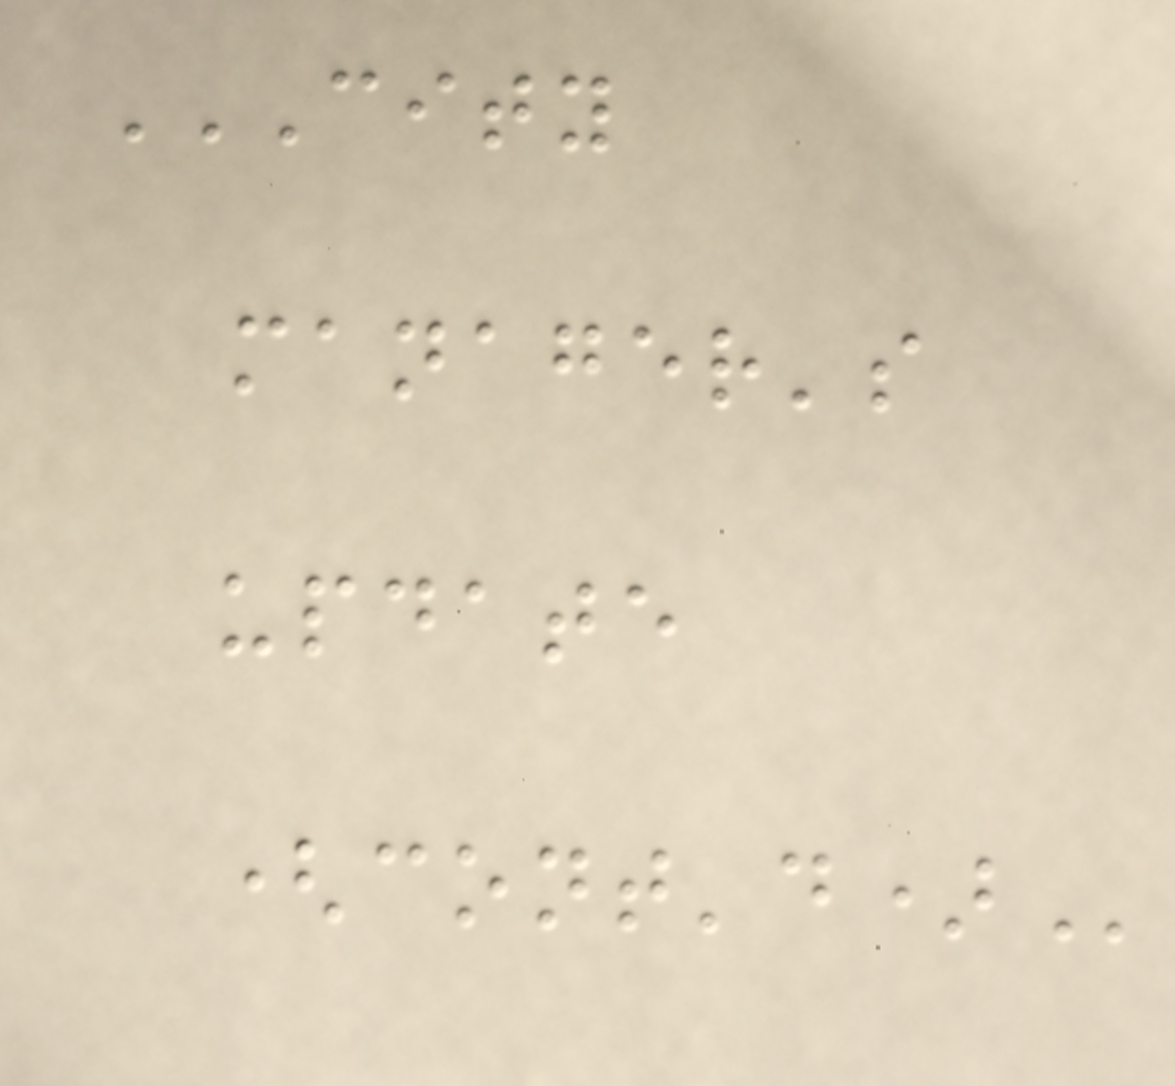CITY
MANAGER'S
UPDATE
(CONT'D)
